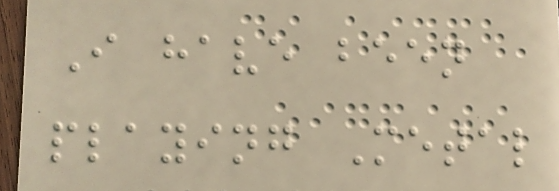I have been
playing Metal
